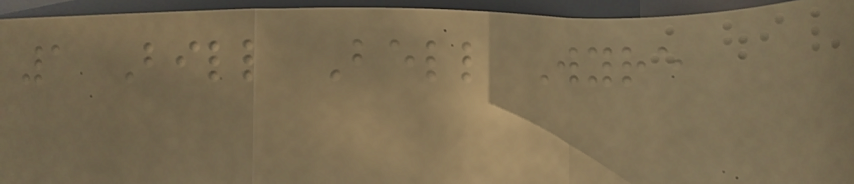1 Bill Bell Wyre
